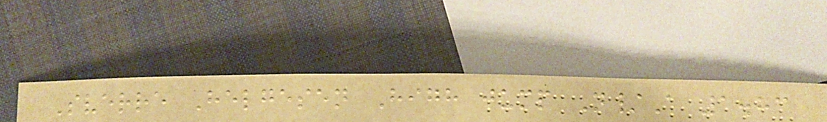Sverre Helgesen High jump N/A 1.83
